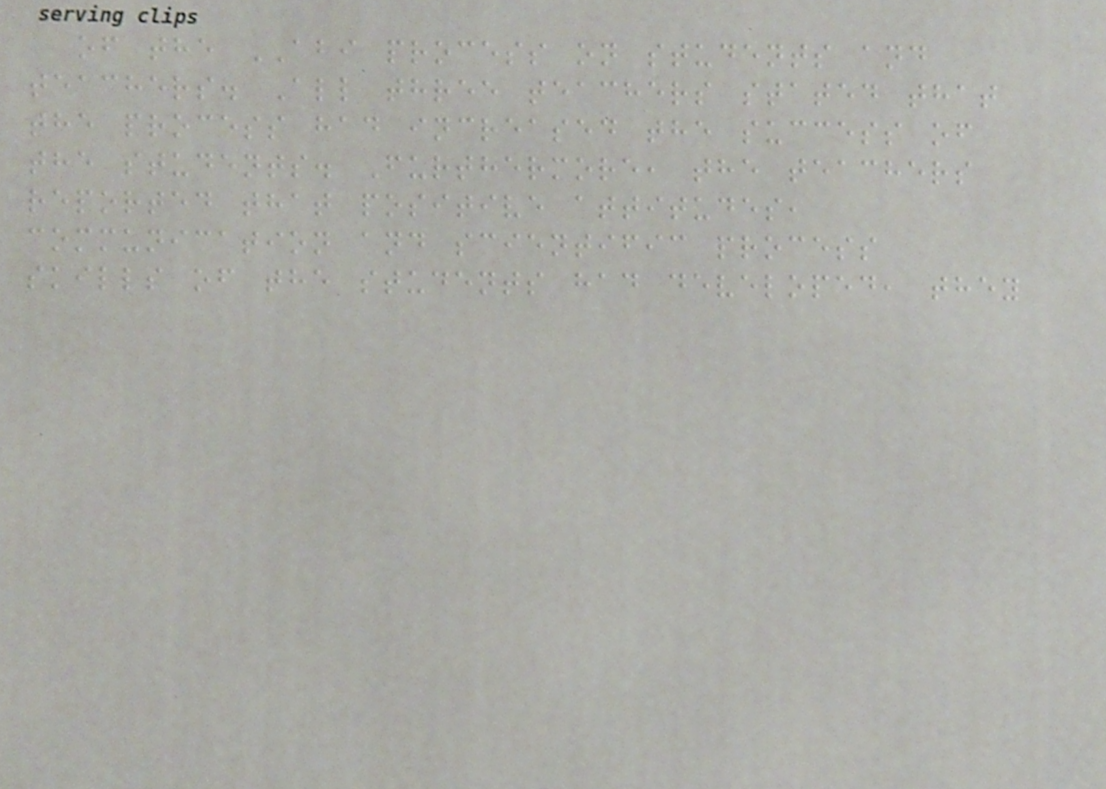of the ABI process on students and
teachers. All three teachers stated that
the process had increased the success of
the students. Furthermore, the teachers
reported that positive attitudes,
communication and scientific process
skills of the students had developed, they
